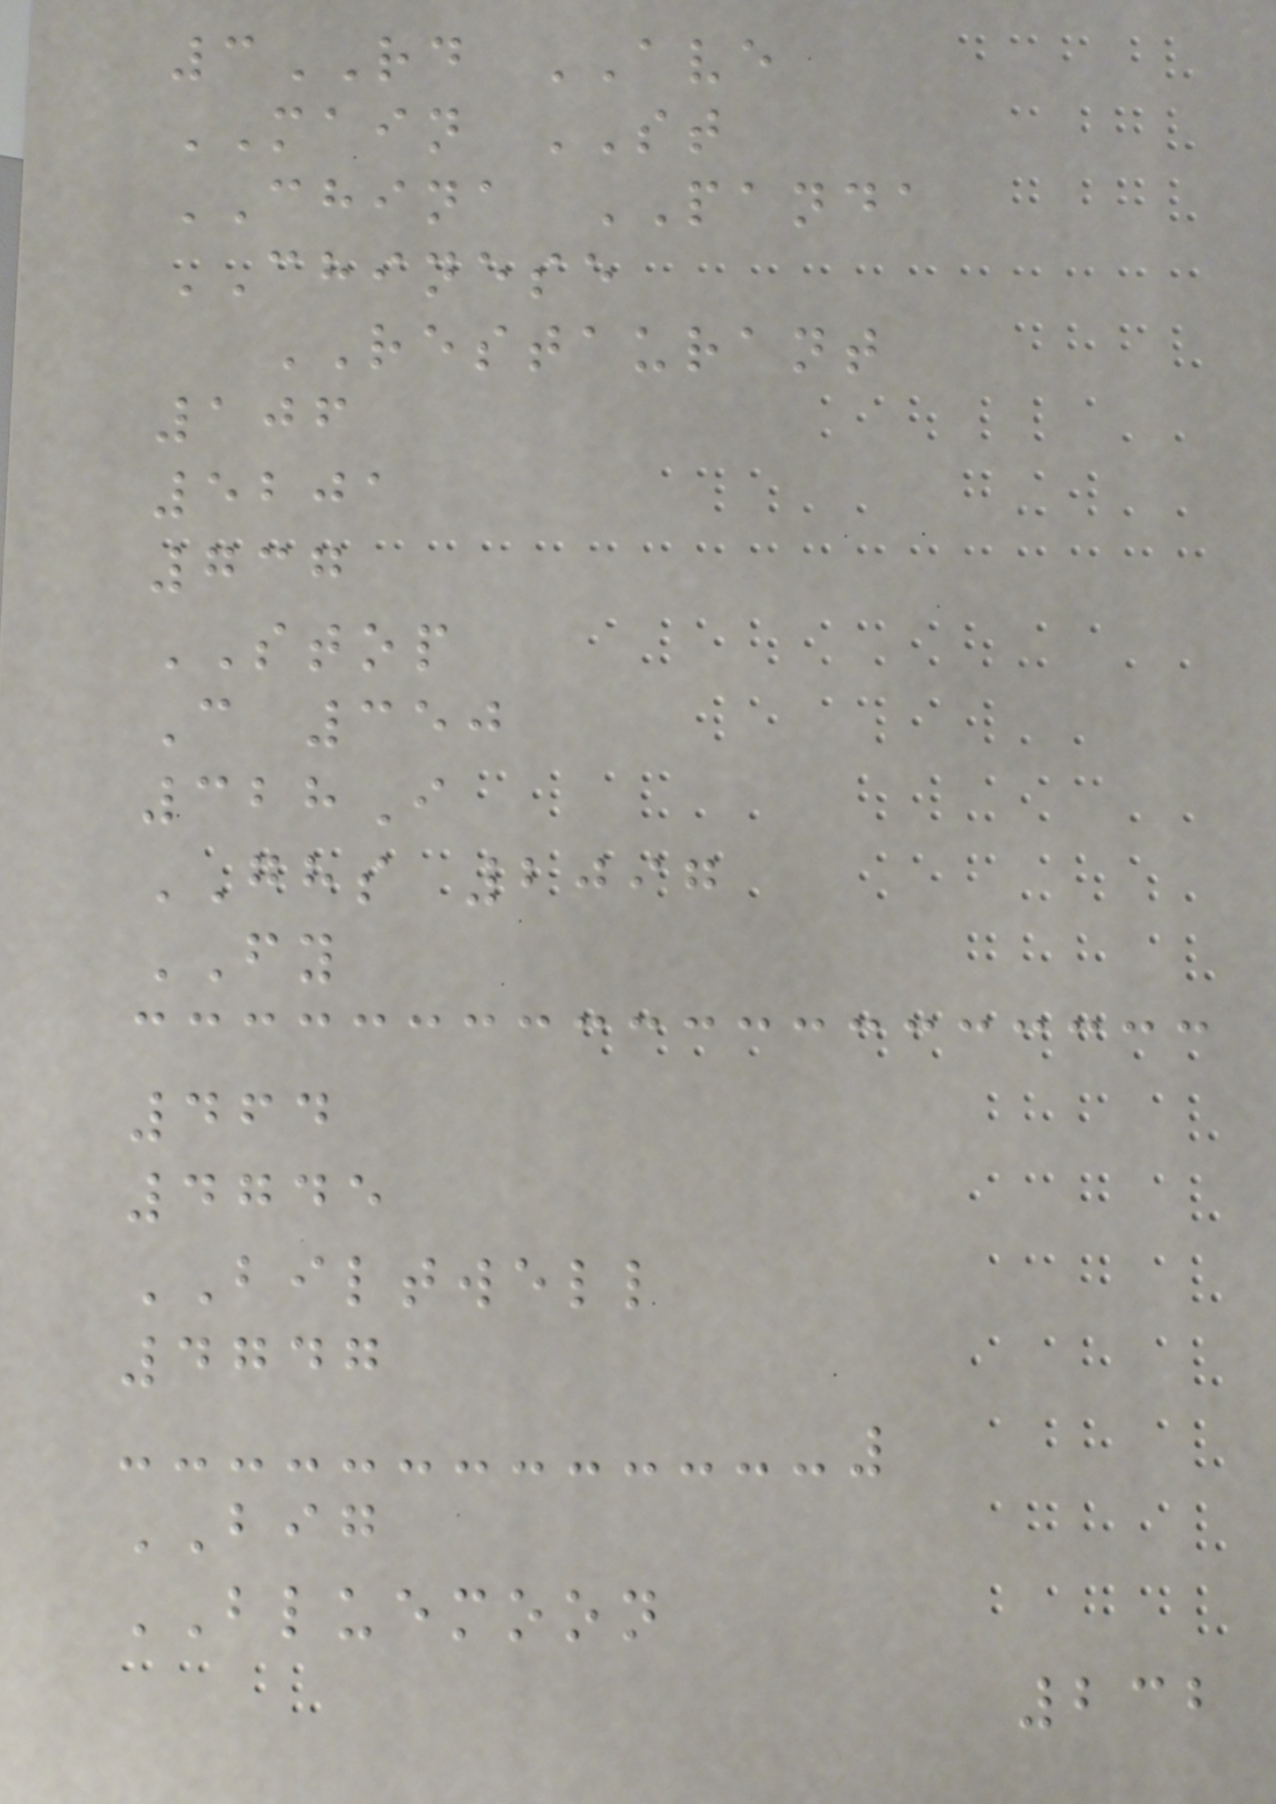3RD AVE
MAIN ST
CHINA PANDA
CHINESE
RESTAURANT
106
5201
737
STOP
C 350
328I
GHS 2097
FY
464
4745
BILTWELL
4747
BIG
BLUEMOON
232
